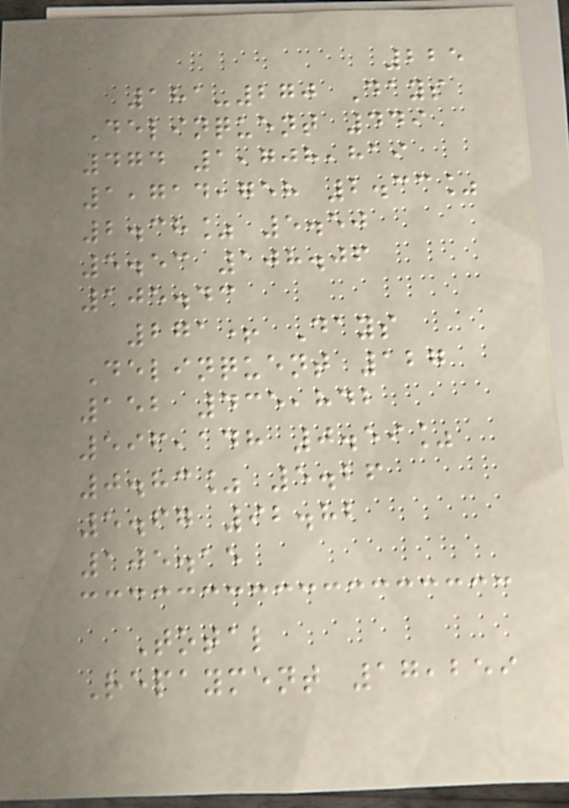225
181-270 Days
Delinquent 449
474 1,708,819
1,714,758 2.33%
2.38% 5.50
5.53 108.06
105.43
271+ Days
Delinquent 127
152 435,842
596,148 0.59%
0.83% 5.26
5.67 92.82
105.15
Total
Repayment 17,259
